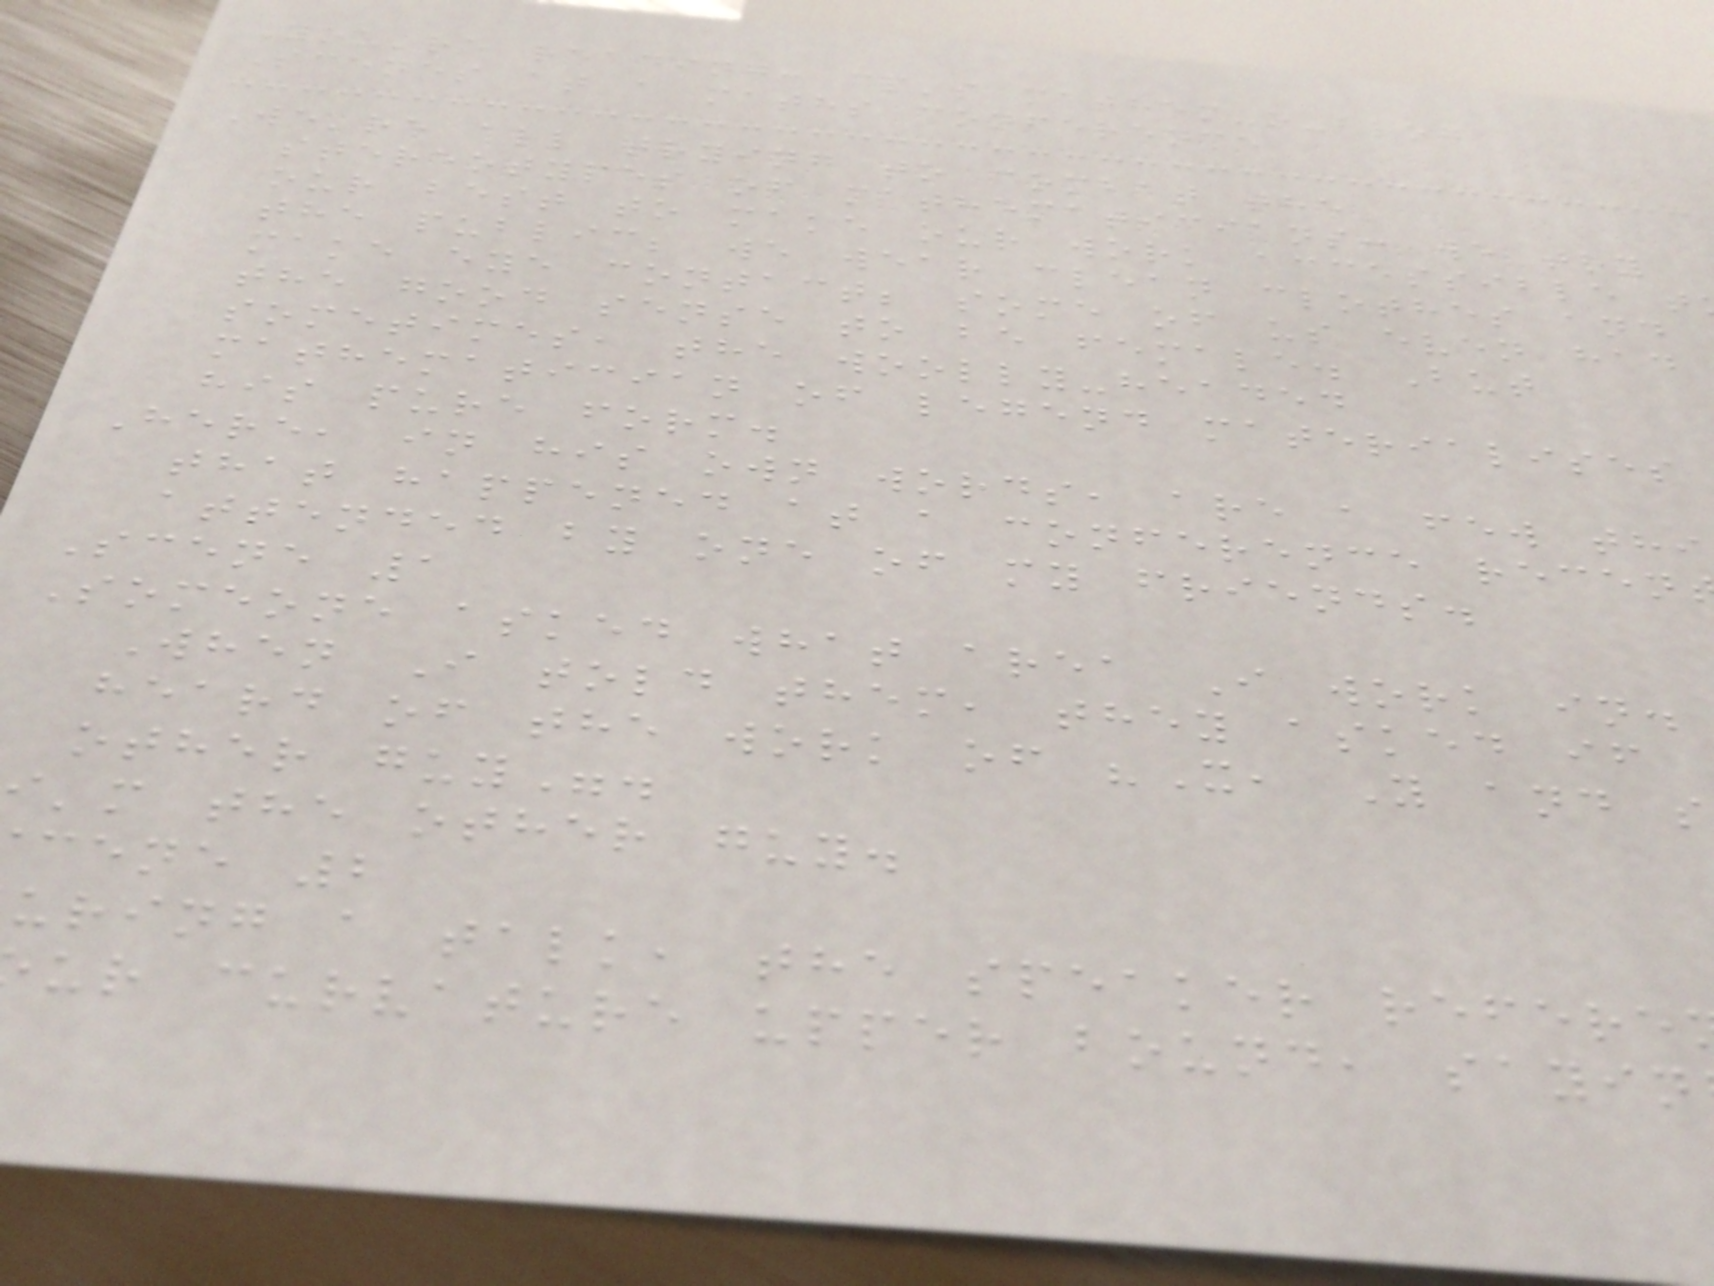You're reading: cp's mathem-o-blog
Scenes at a maths conference
We're all trying to combat the
stereotypes of mathematicians: we try
our best to make our work accessible t
the public; we wear clean clothes and
make eye contact; some of us even had
the good sense to be female. But
sometimes, the woolly-headed
mathematician of legend materialises
his pure form.
Here, in his own words, are a few thi
that happened at a conference recen
attended by one of my friends.
Scene 1
Someone asked what area I work in.
When I told them, they asked if
heard of the work of "X, Y and s
other guy".
'm the other guy.
cene 2
uring a talk, the speaker refere
ur curvature upper bound, sayin
